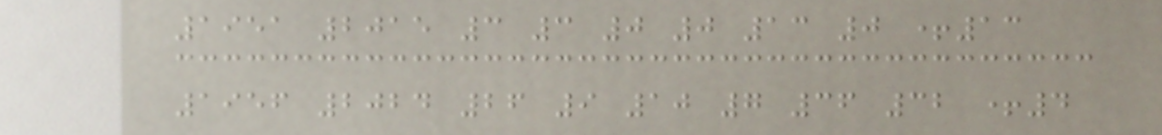1951 2015 3 3 0 0 13 0 +13
1956 2024 26 9 10 7 36 32 +4
